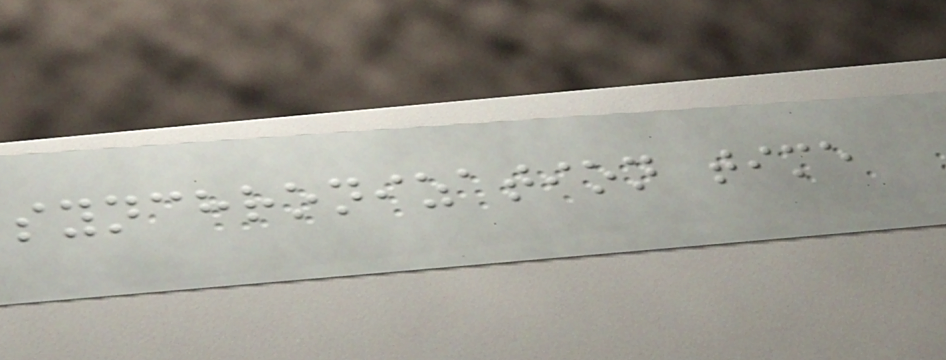synchronization time
